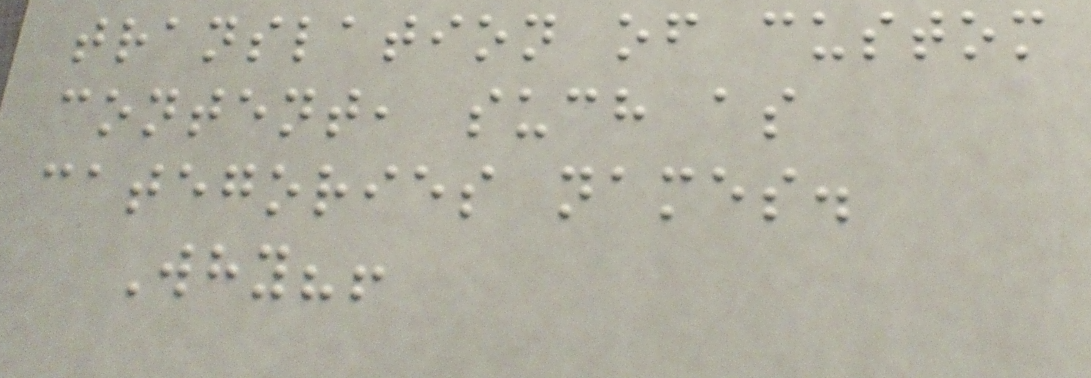translation of custom
content, such as
categories names.
Why?!
